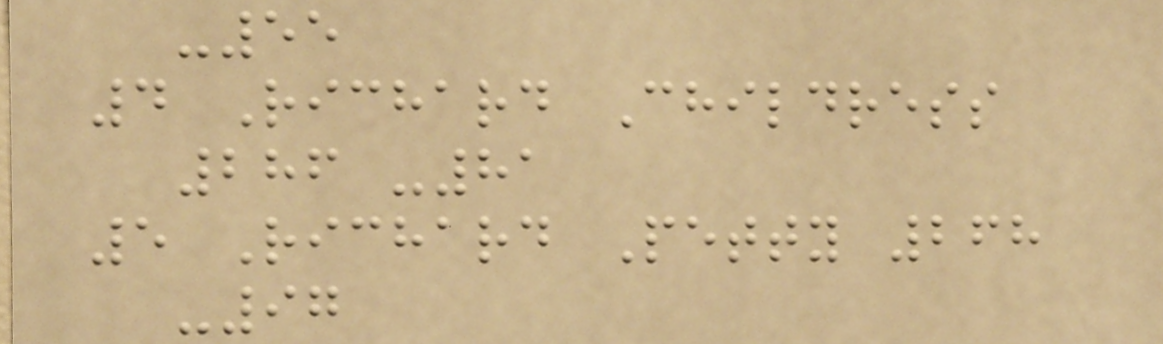-55
4 Richard Childress
286 -81
5 Richard Petty 268
-97
